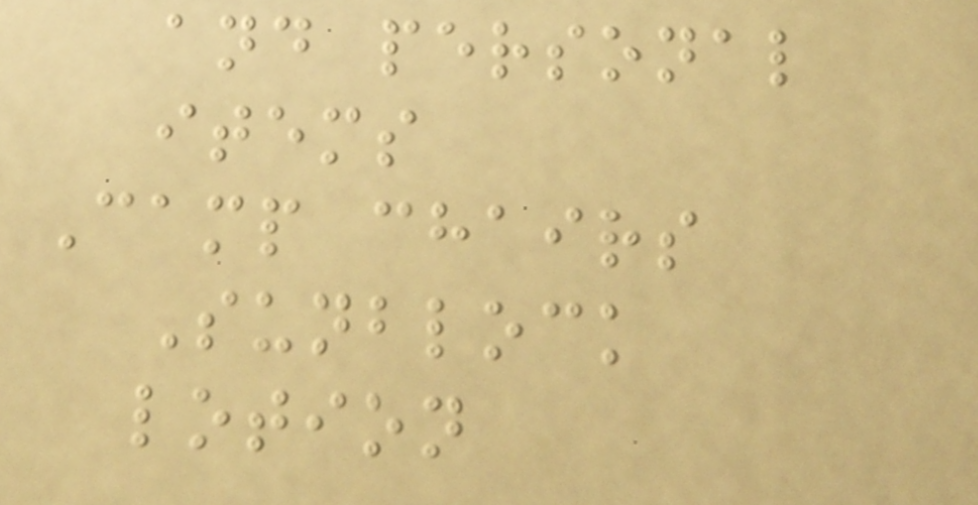and personal
items
Camp chairs
Sunblock
lotion
